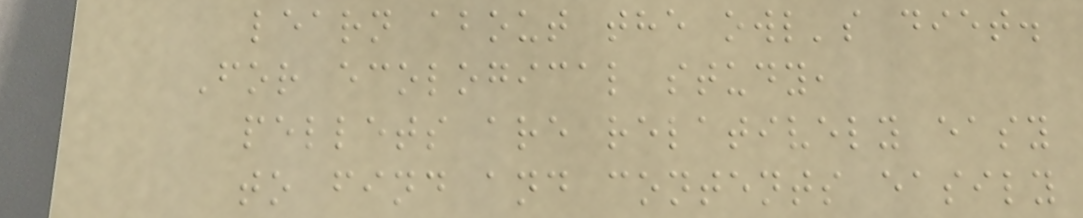learn about the owl's diet.
For ecological study,
pellets are relatively easy
to find and contents easily
